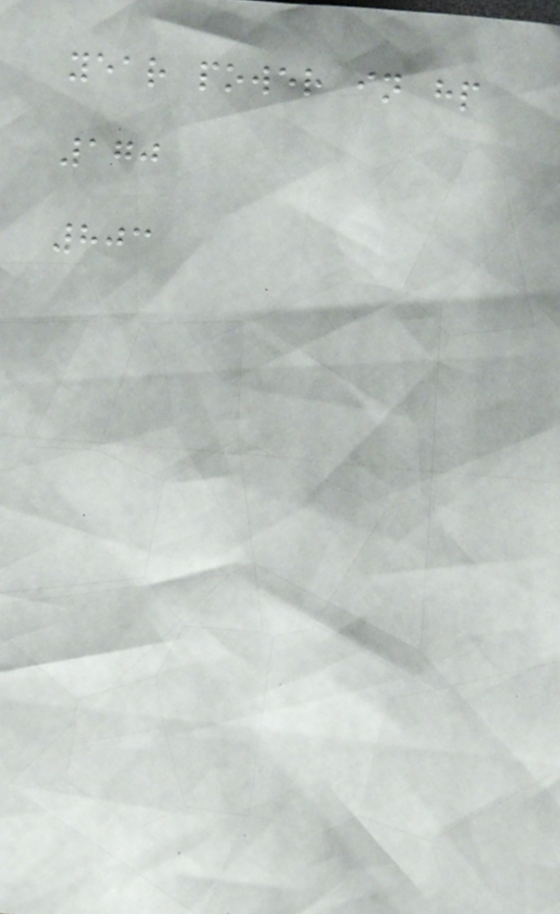year power in hp
170
803
